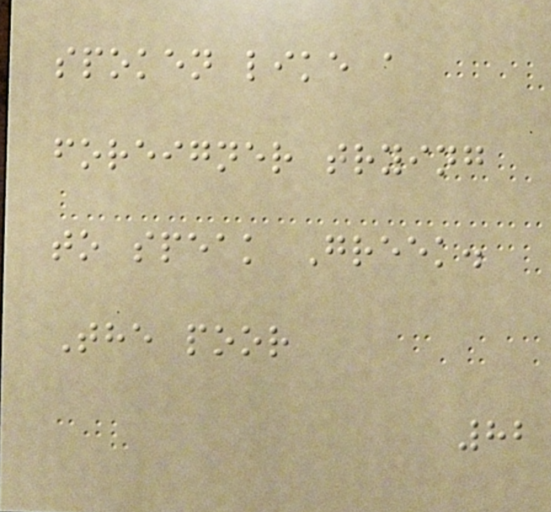spoken like a
foreigner trying
to speak Greek.
The poor
82
